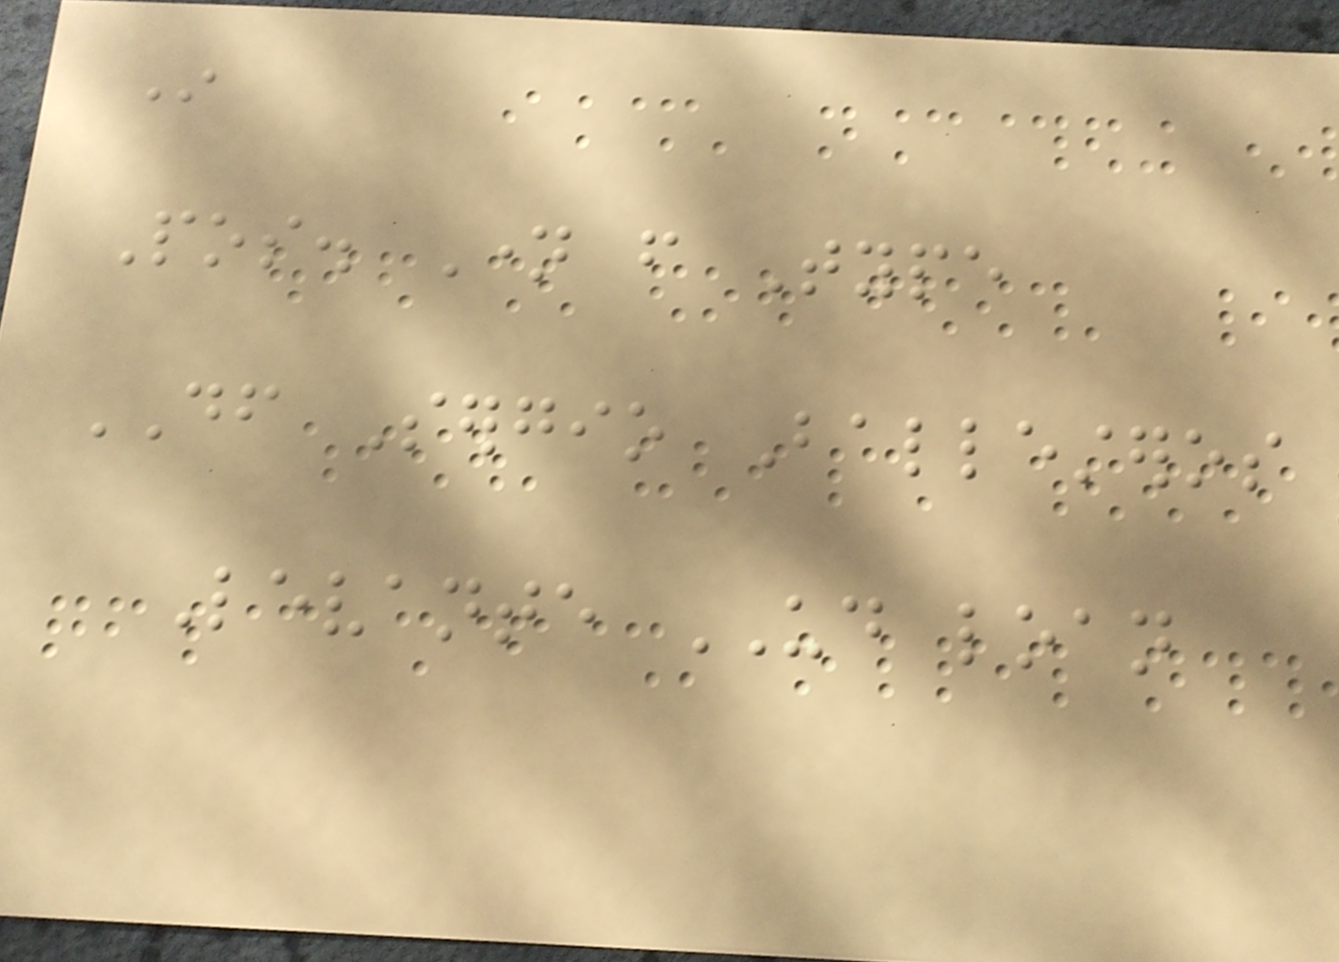In
Pos. Name from Type
DF Sergio Ballesteros
Levante UD loan
